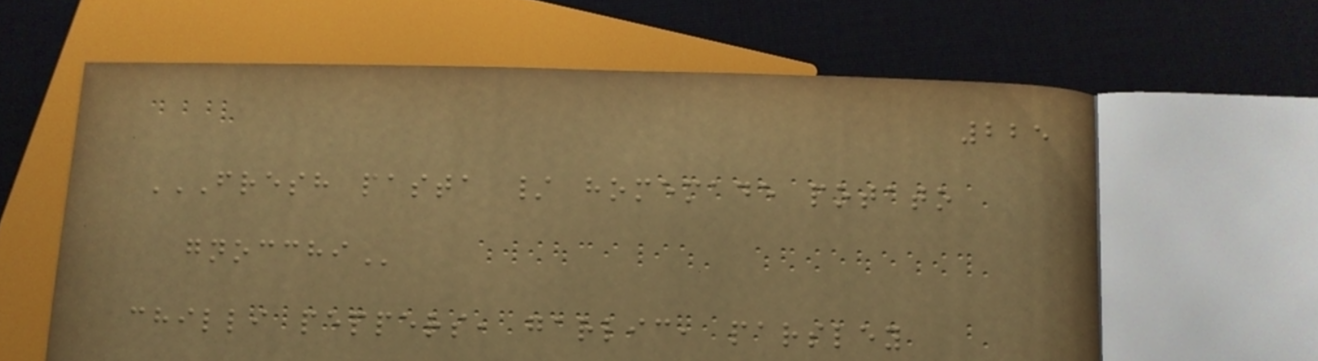225
FRESH PASTA / HOMEMADE POTATO
GNOCCHI
chilli peppers, garlic, parsley
